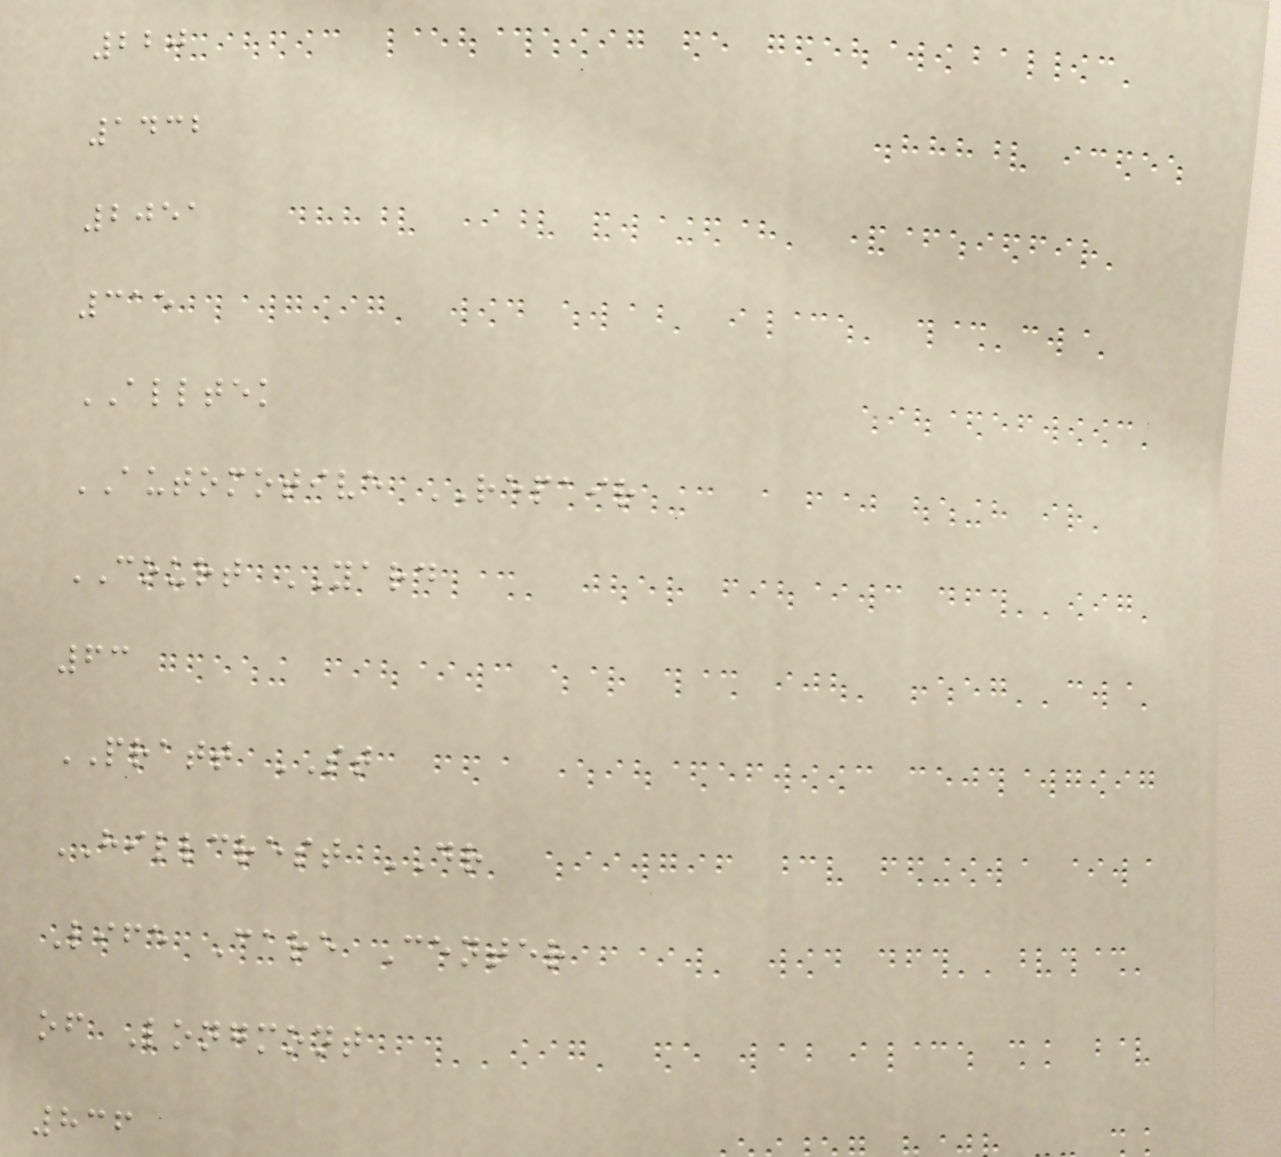220
1432
2051
315
ALLTEK
AUTOMOTIVE REPAIR
COURT YARD
63
PRATT ST
HILLCREST DR
Life Care Center
of Longmont
836
